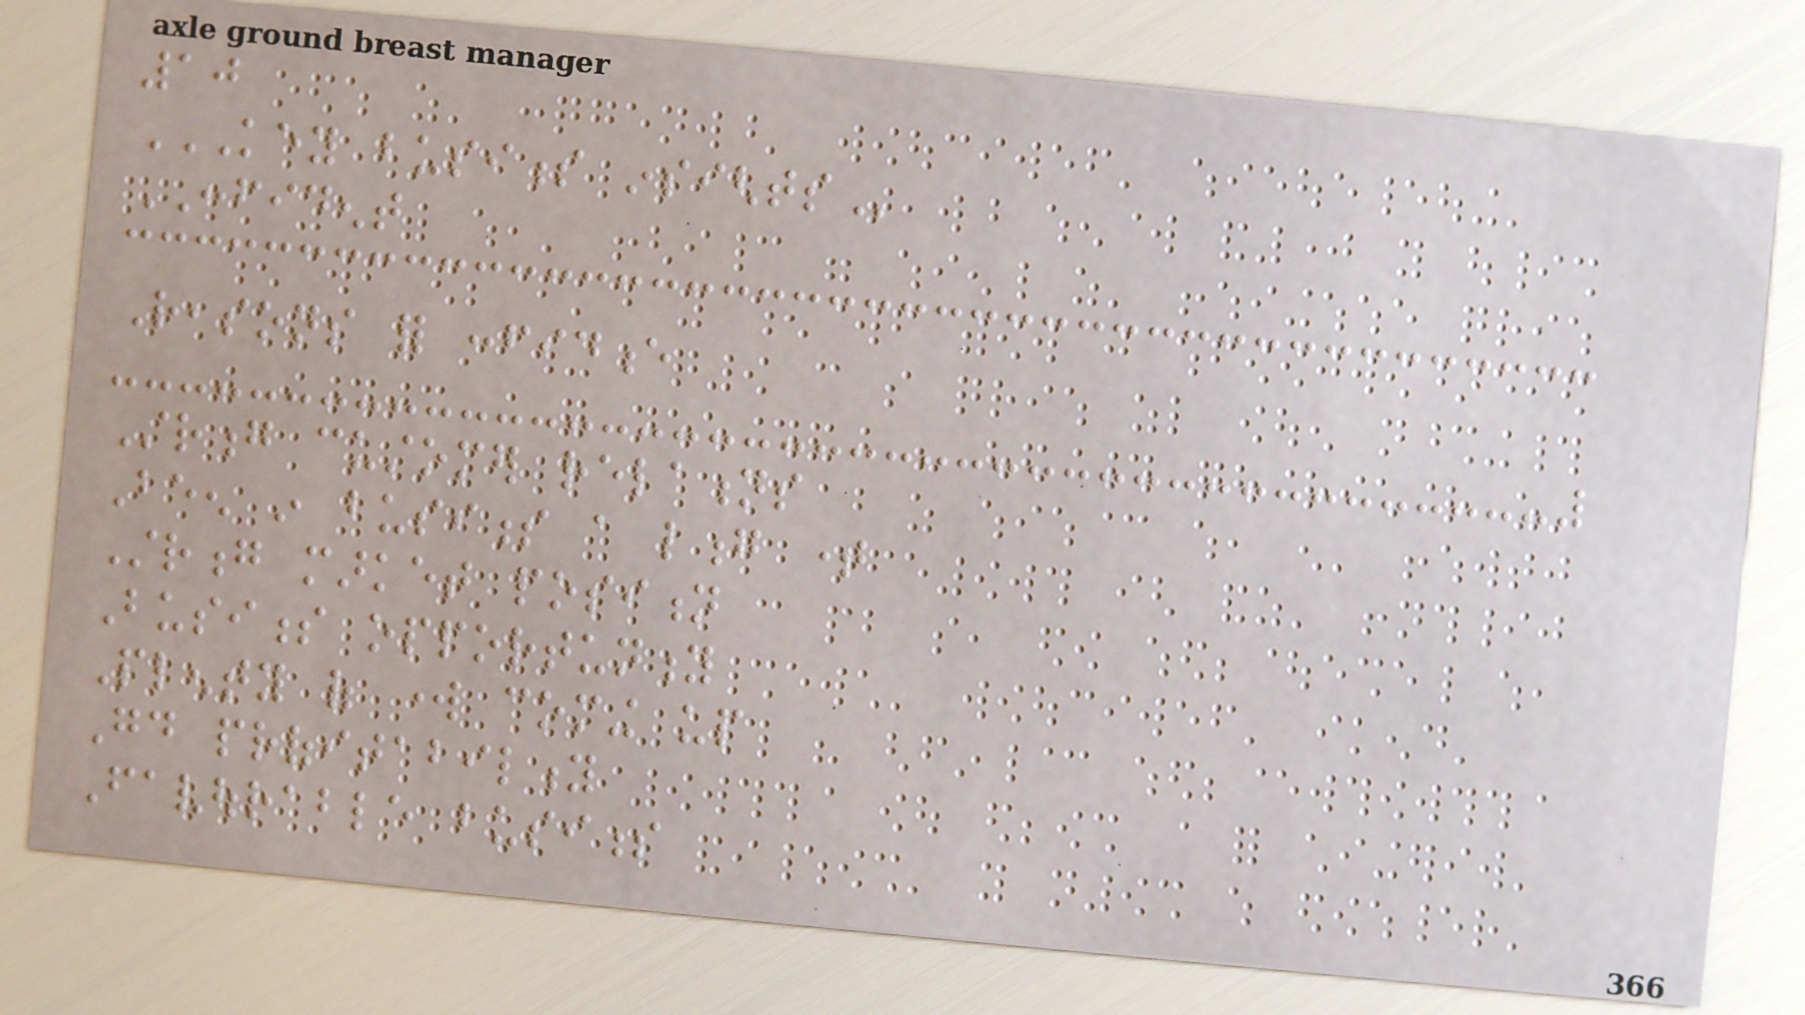10
KEY BUSINESS INSIGHTS
CONFIDENT
Reasons for confidence
Strong customer relations
Been in business a long time
Strong market position
Business opportunity
Plenty of work coming up
Good profitability
Favourable business
